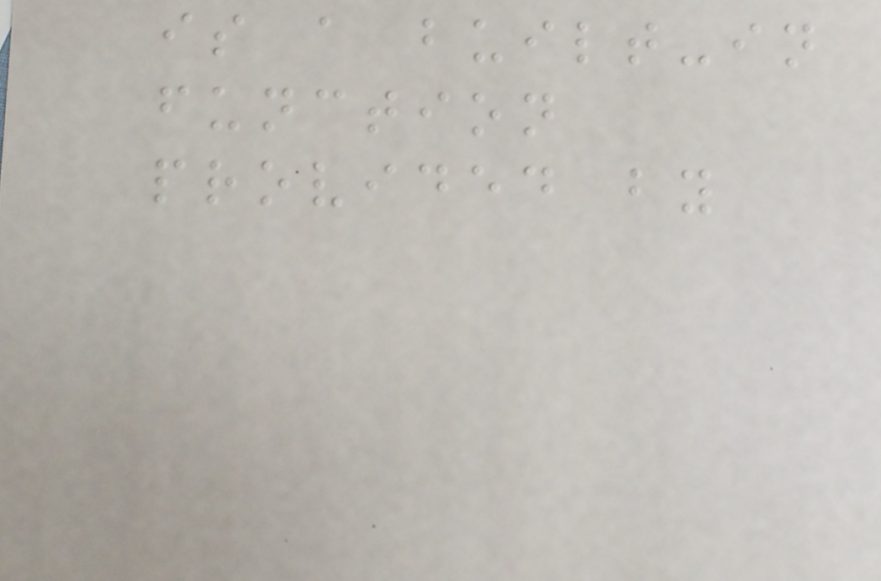is a built-in
function
provided by
